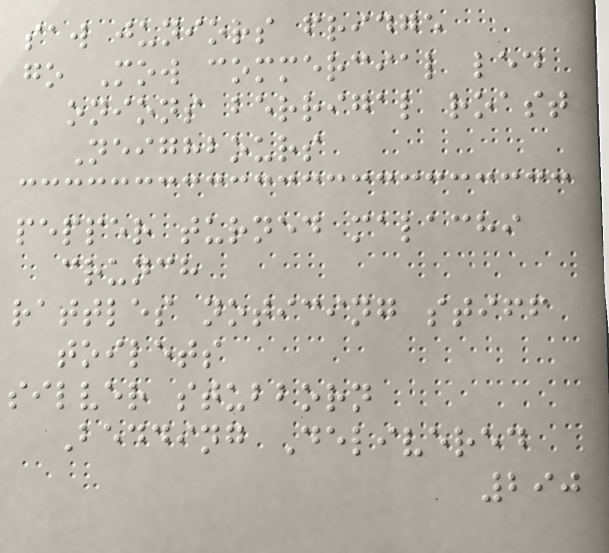saw juniors fridge
go Mow commercial led
onions berrigal roast
Neighbours
pepper turned malachi
crunch
rattles noticing stiff
toilets
silver stubborn
Bedding Delivered
290
